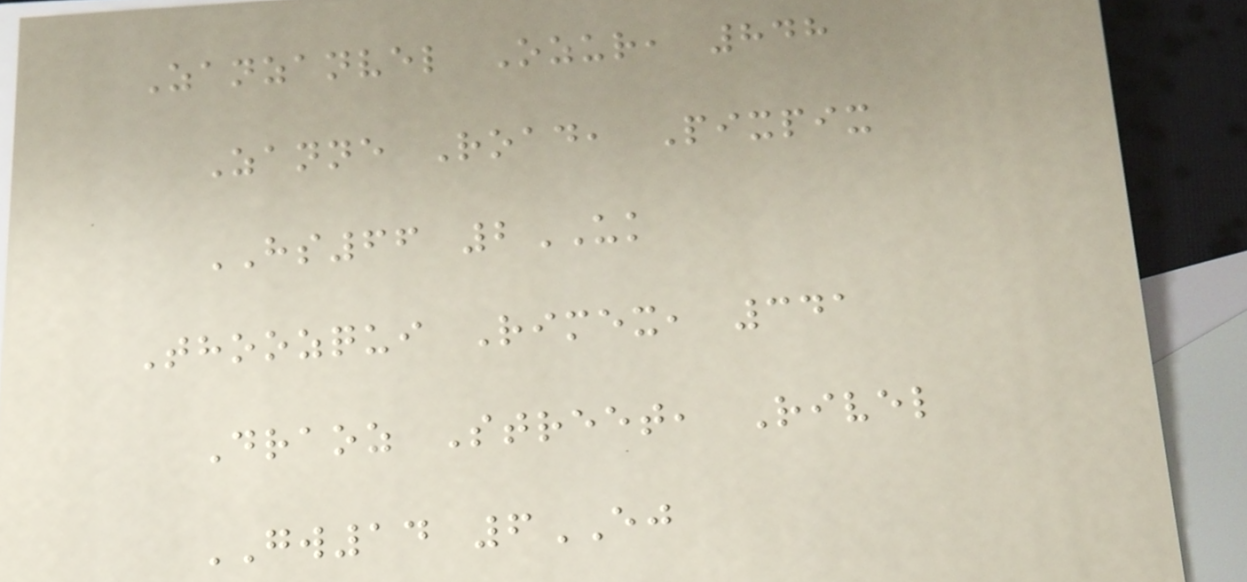Zanzanvel Ozur, 848
Zanne Road, Pixpix
HS66 2UK
Thoozqui Rimex, 341
Draoz Street, Rivel
GW14 6EJ
